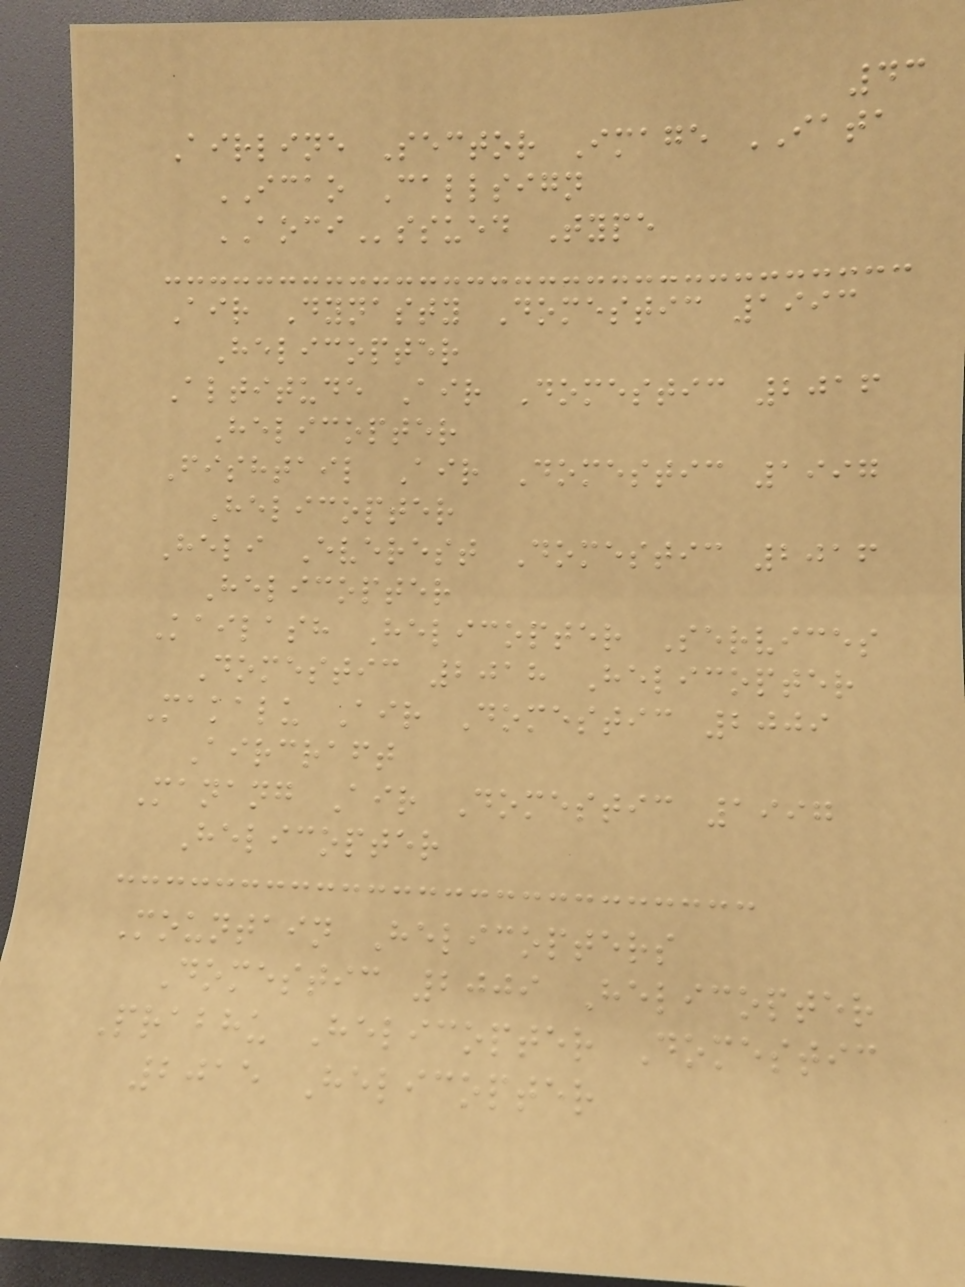43
Airline Sector Image IATA
ICAO Callsign
AOCIssued Type
Air Dynasty Domestic 1993
Helicopter
Altitude Air Domestic 2016
Helicopter
Fishtail Air Domestic 1997
Helicopter
Heli Everest Domestic 2016
Helicopter
Kailash Helicopter Services
Domestic 2018 Helicopter
Makalu Air Domestic 2009
Aircraft
Manang Air Domestic 1997
Helicopter
Mountain Helicopters
Domestic 2009 Helicopter
Prabhu Helicopter Domestic
2015 Helicopter
